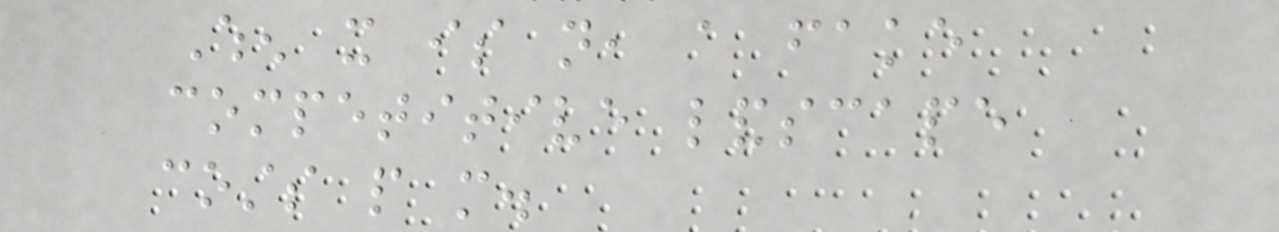When it is not, a fake
competitive landscape
costs people more.
